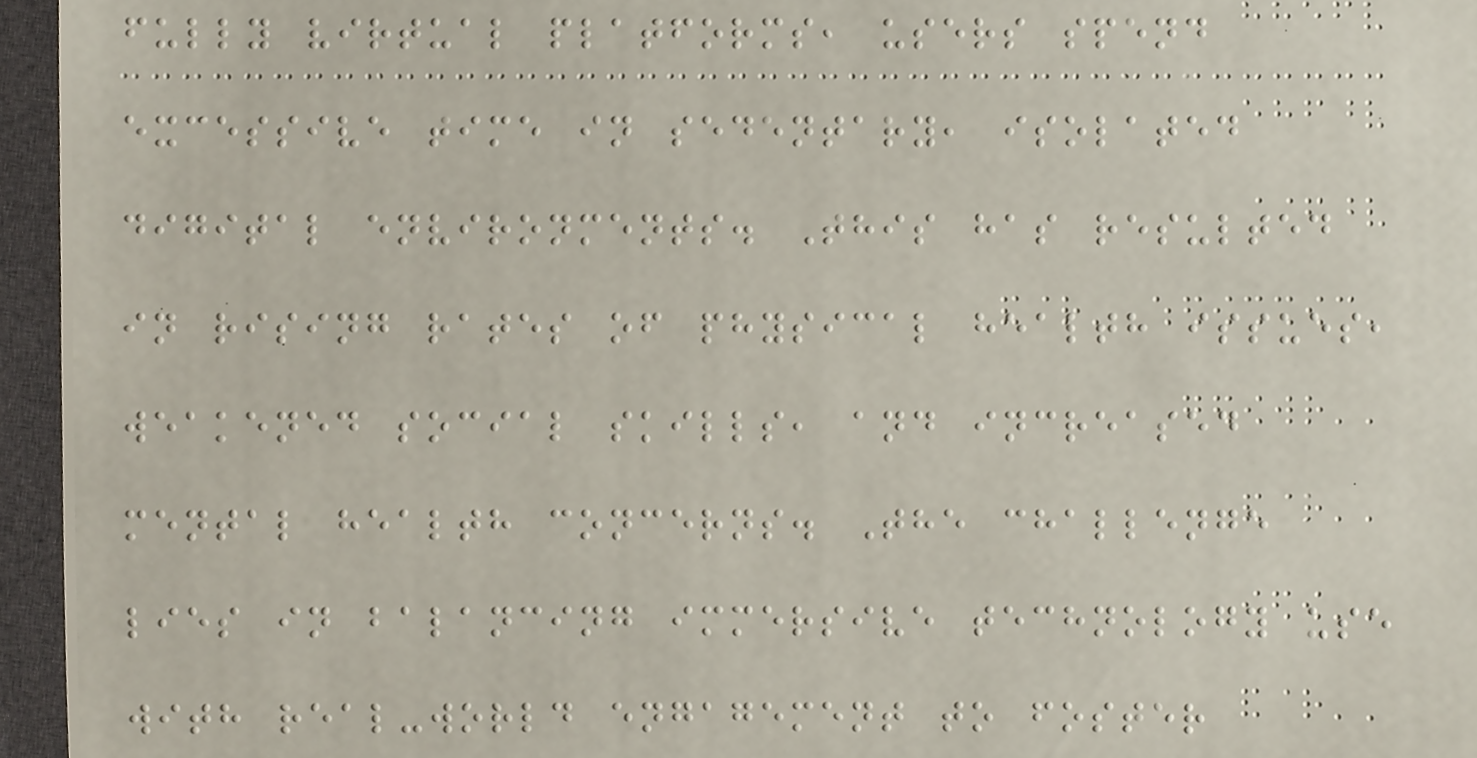fully virtual platforms, users spend
excessive time in sedentary, isolated
digital environments. This has resulted
in rising rates of physical health issues,
weakened social skills, and increased
mental health concerns. The challenge
lies in balancing immersive technology use
with real-world engagement to foster
